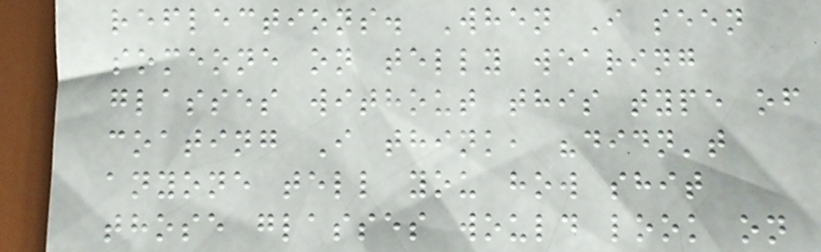reflections. When I seen
someone on telly wearing
glasses without this type of
coating I think, "didn't
anyone tell you how shit
those glasses would look on
